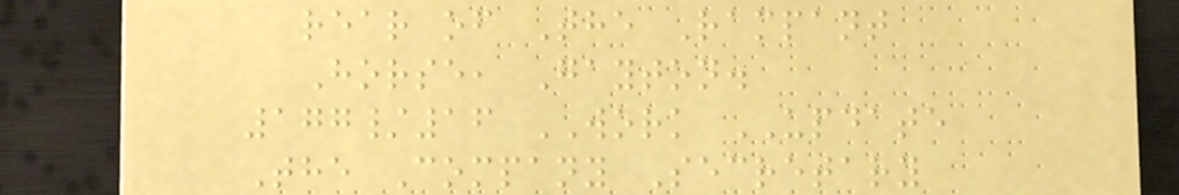rear of The Rampant
Horse, Gayton.
177/16 WORK UPDATE
The Company Secretary
